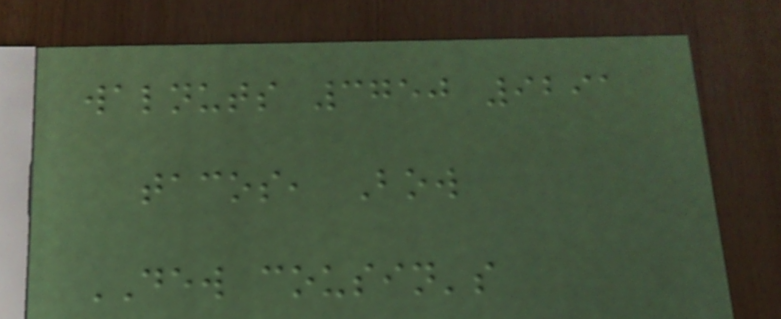walnuts 3750 9291
tacos, Bow
DEW cousin's
